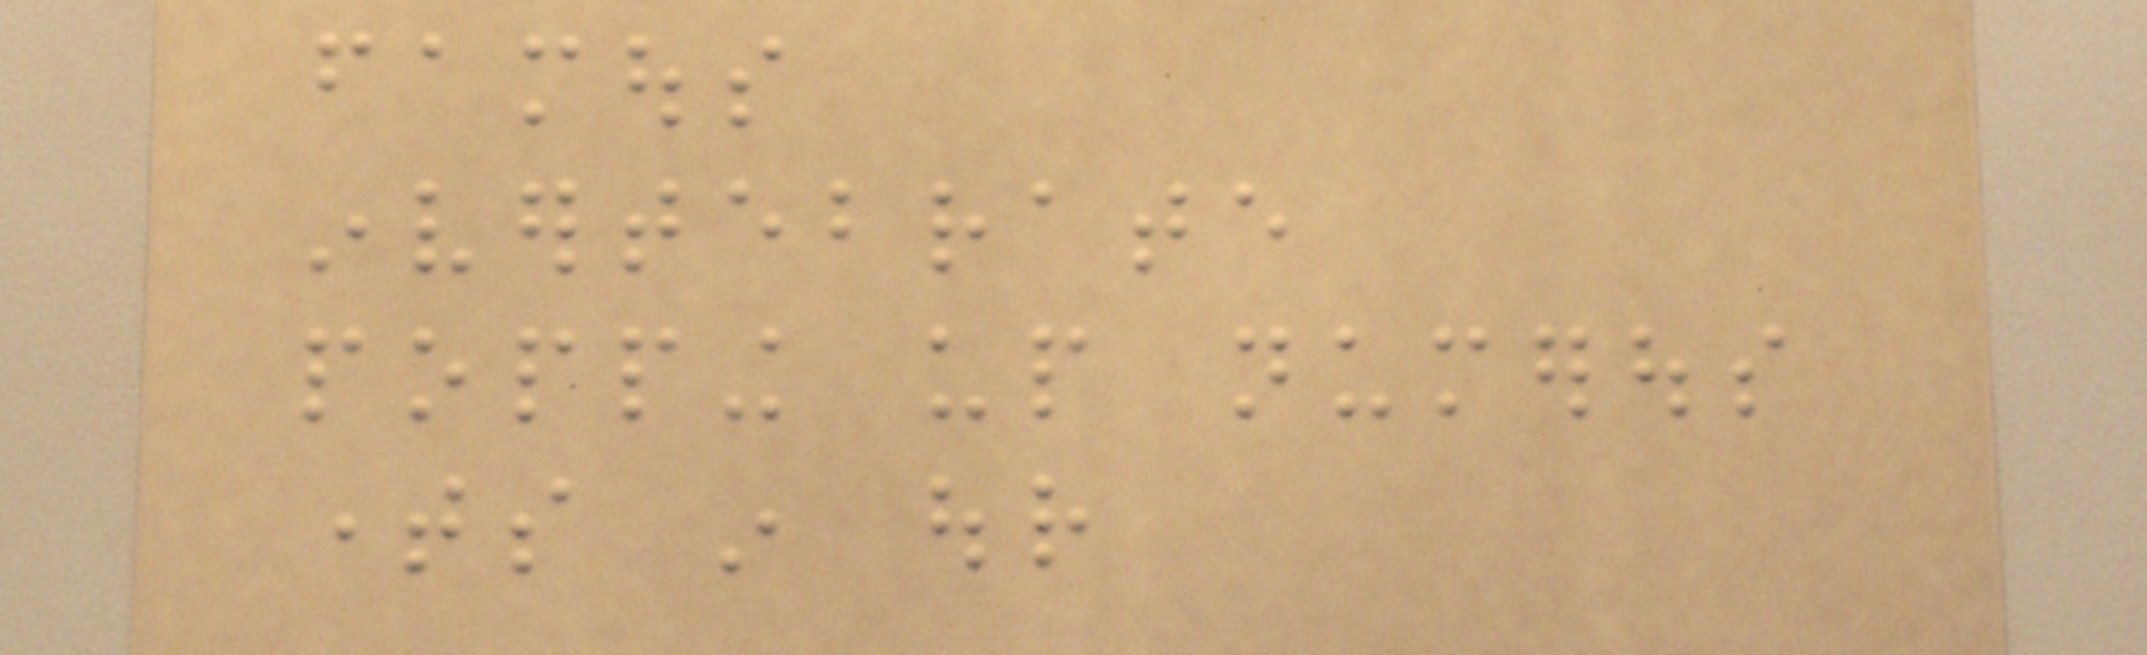famous
invertebrate
popping up numerous
times in our
